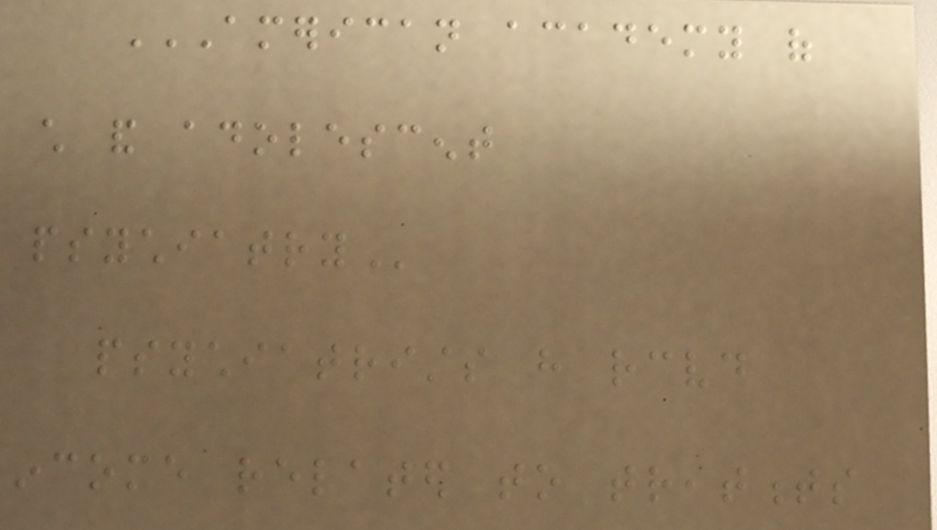AMERICAN ACADEMY OF
CHILD AND ADOLESCENT
PSYCHIATRY
psychiatrists have received
income related to treatments
